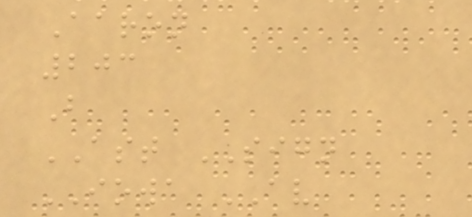Aaron
203
B
AST SIGN
IOWA AV
